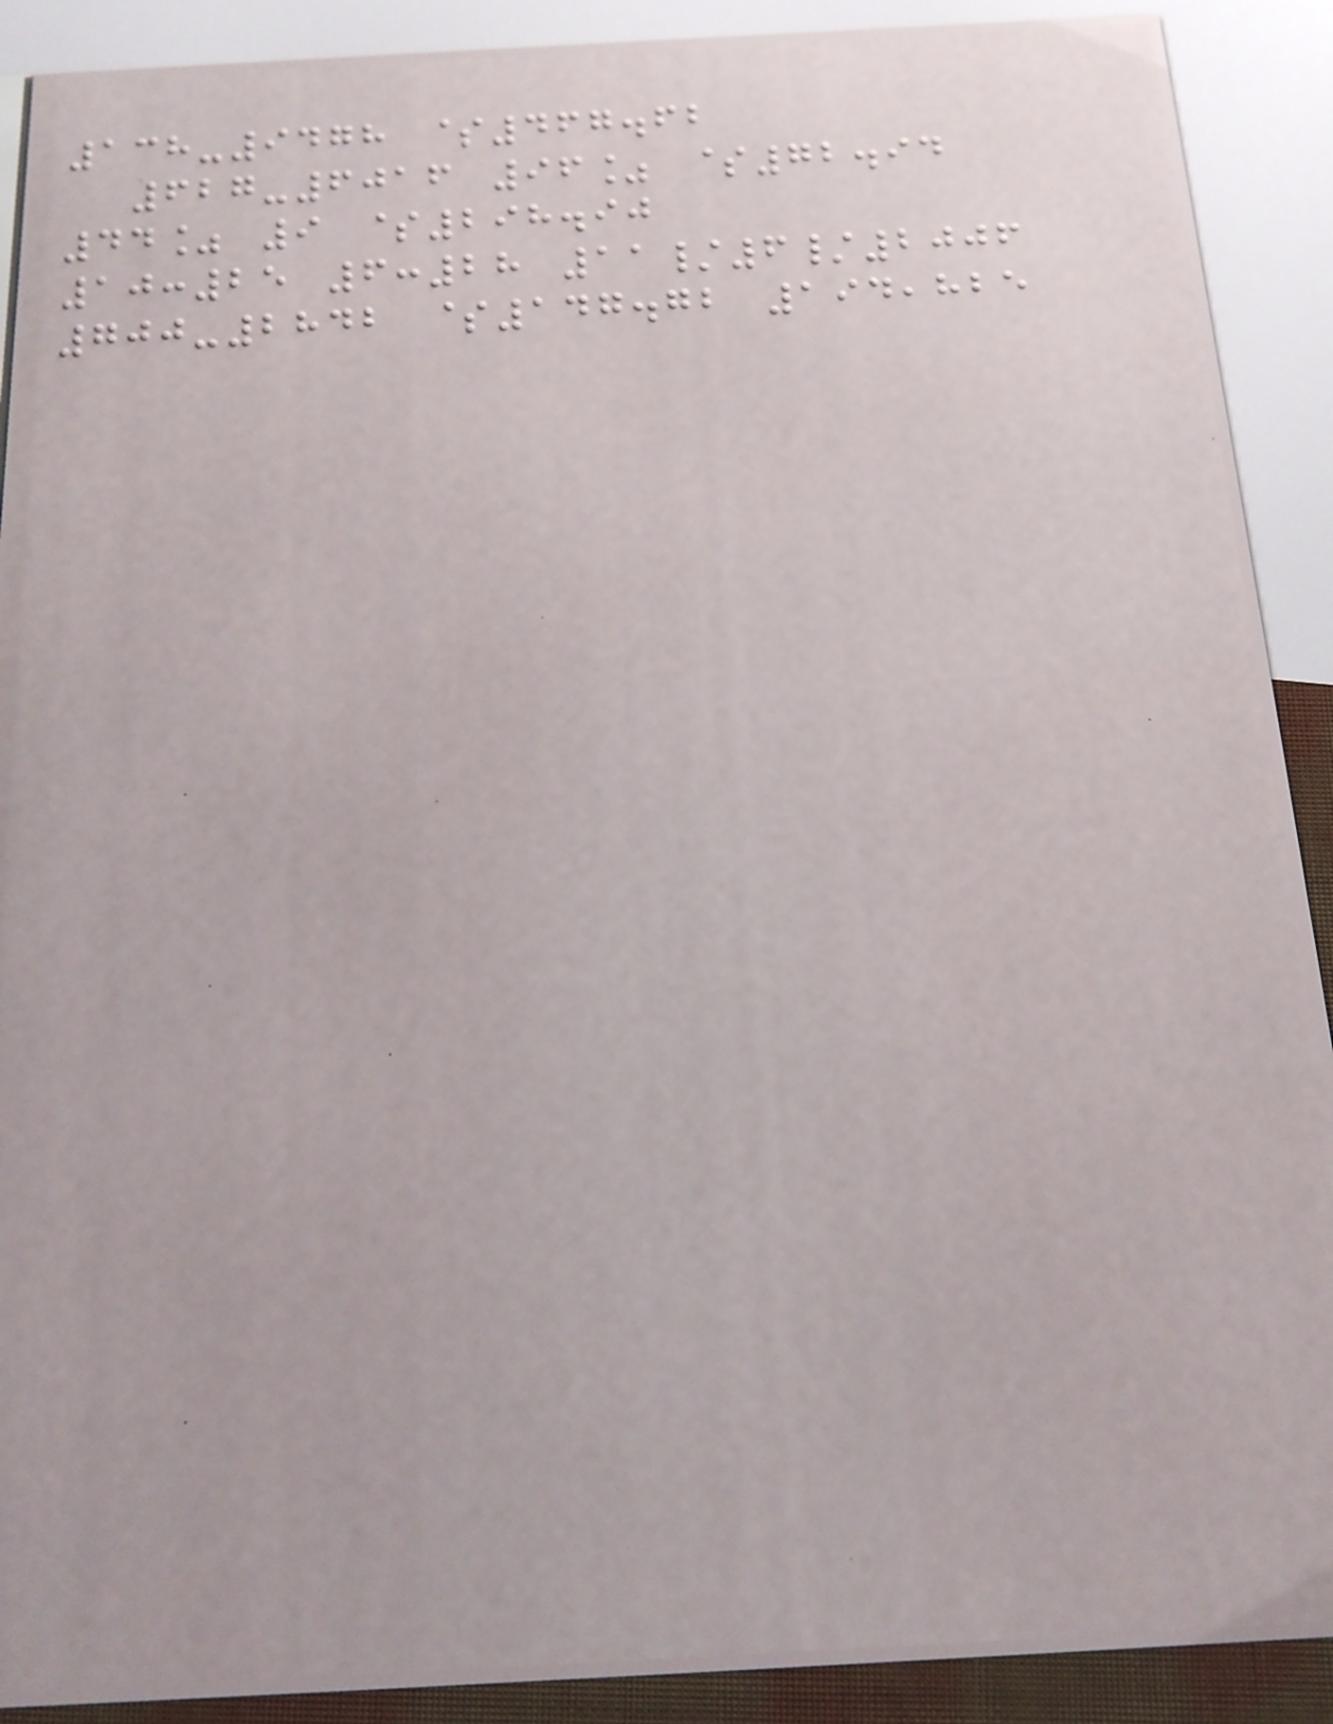138-9478 $467.62
627-6016 96% $72.94
44% 9 $298.90
10:25 6:28 11/6/2006
700-2842 $147.72 194,825
